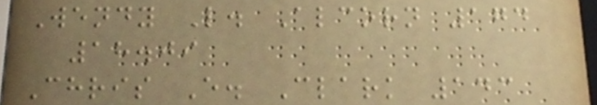Wendy L. Alcorn 174
18.09
Chris E. Clark 143
